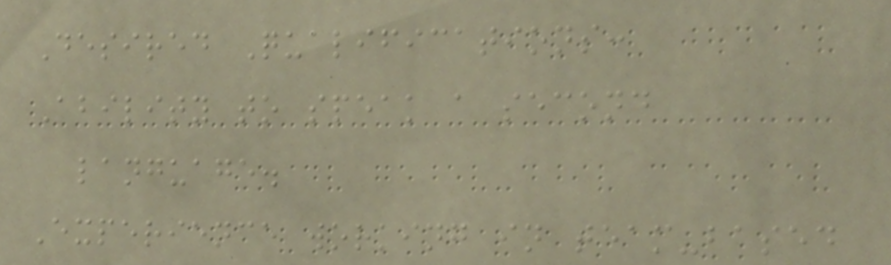Desired Qualifications:
Ability to speak a second
language.
Experience working in team-based
